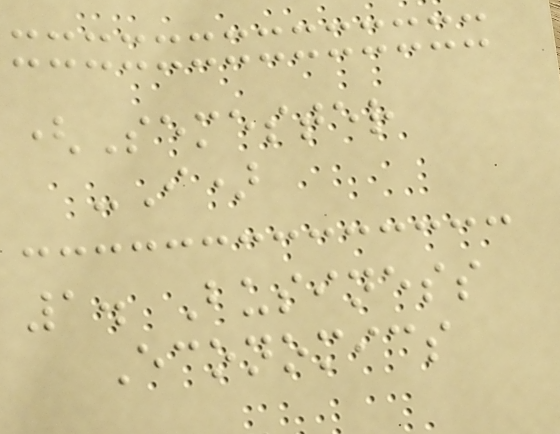(Semester
-I)
1. Business
Economics
